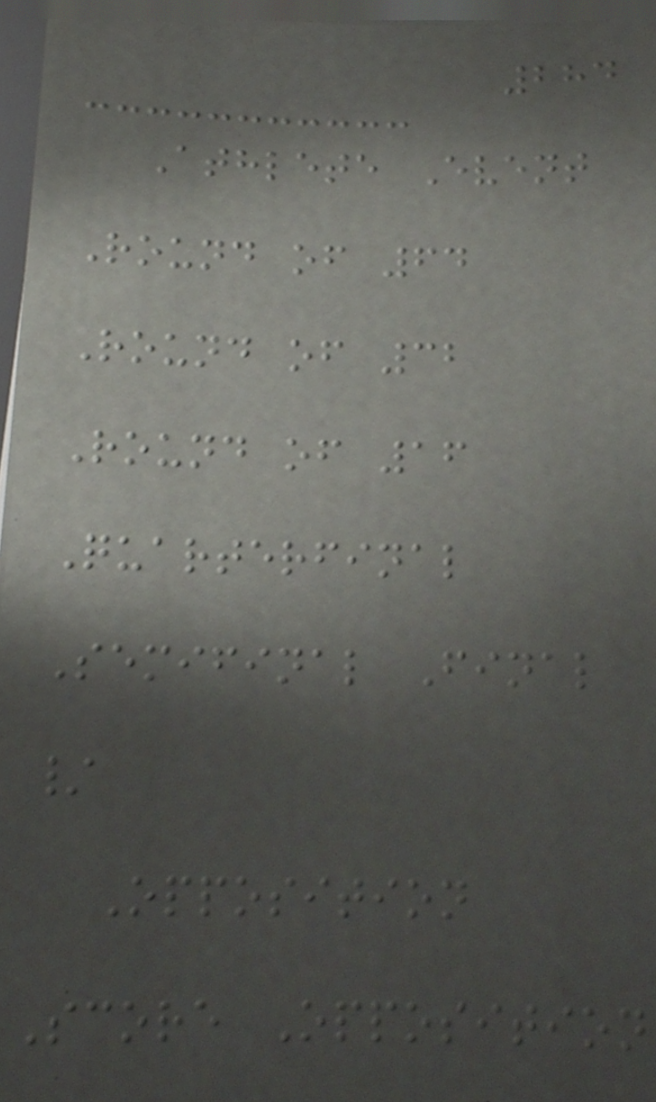284
Athlete Event
Round of 64
Round of 32
Round of 16
Quarterfinal
Semifinal Final
/
Opposition
Score Opposition
